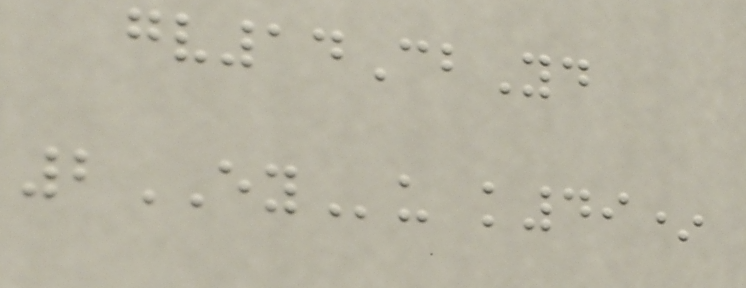gv14CbYd
2EYu k49*
